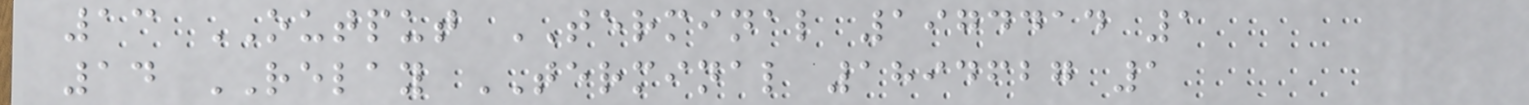13 OUTPUT TERMINAL 1974414 1
14 RELAY TERMINAL 1894627 1
